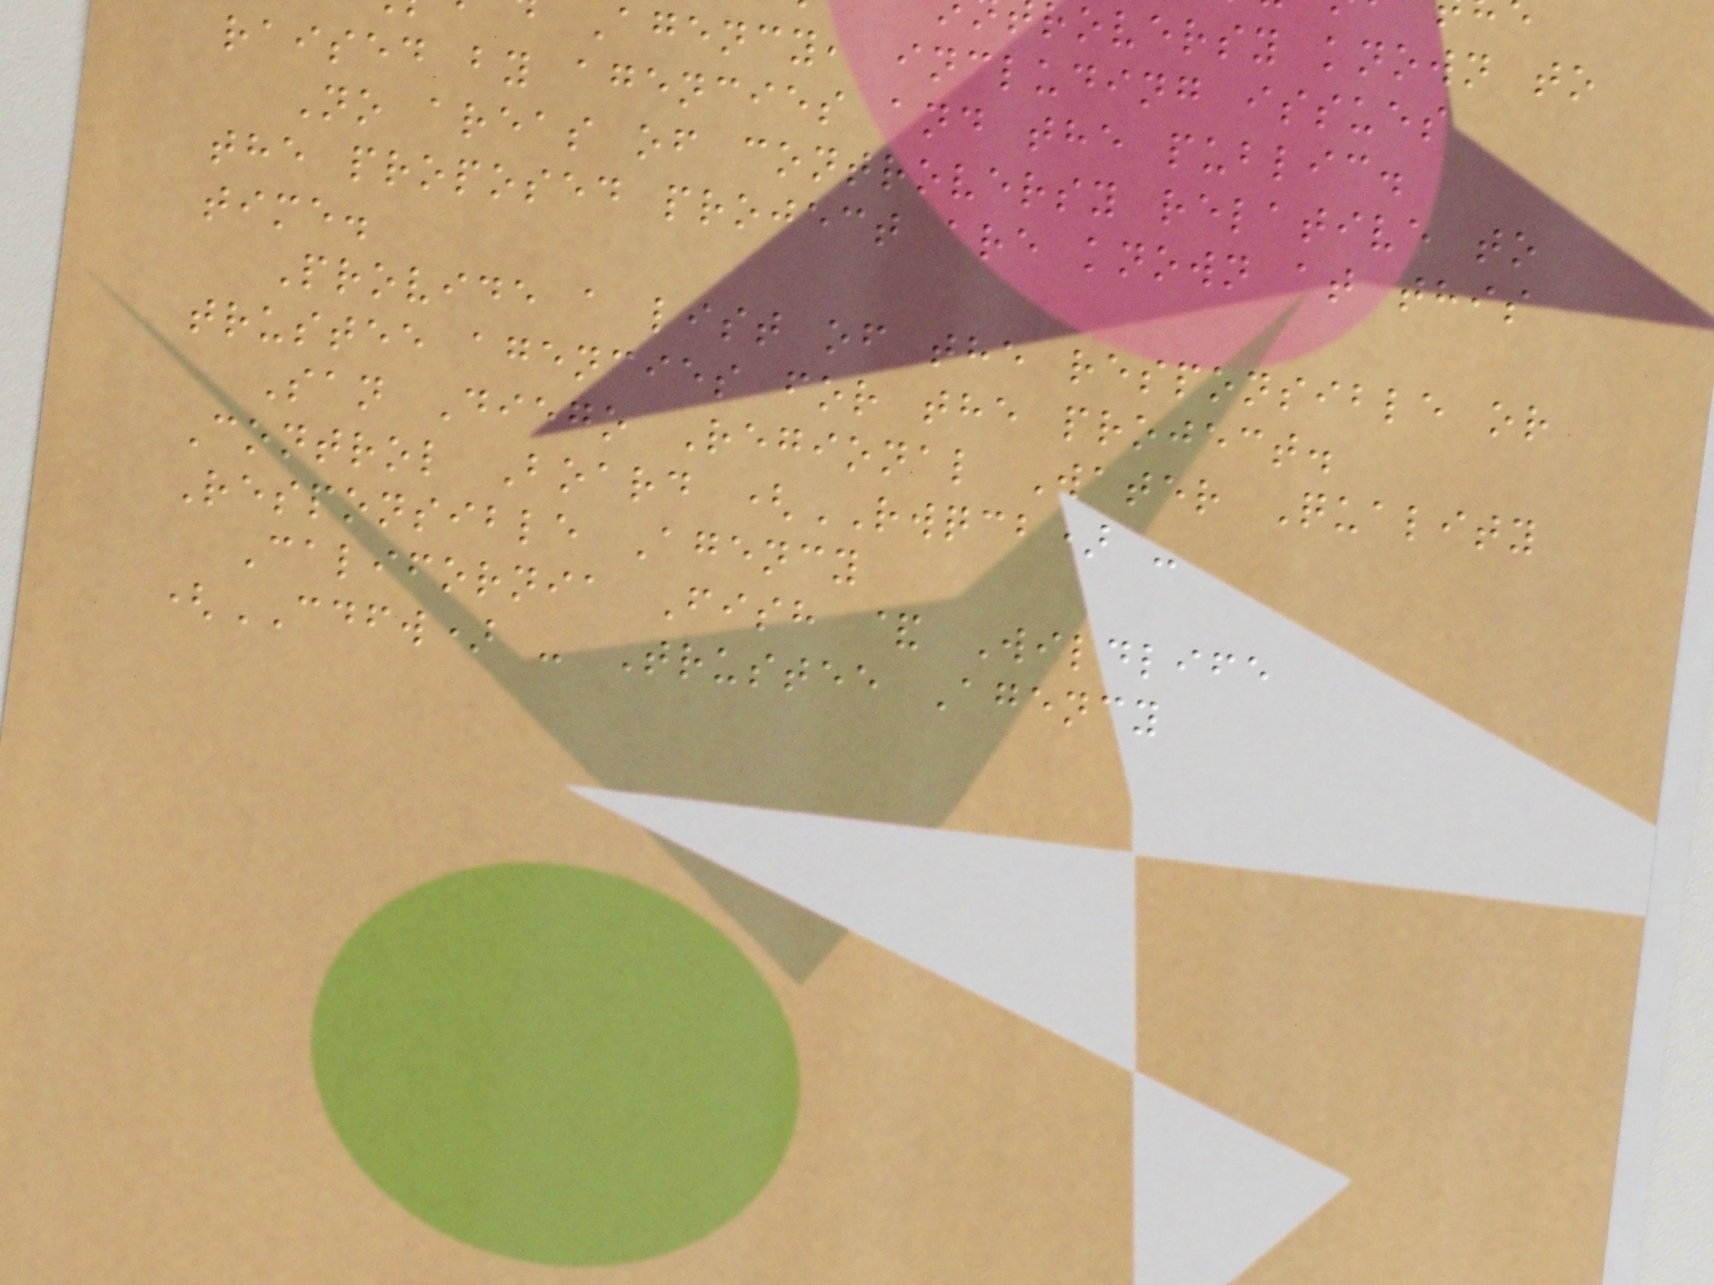roversy known to
Agency, including issues
raised by agencies and the public.
No areas of controversy relative to
the proposed project are known at this
time.
Provide a list of the responsible or
trustee agencies for the project.
San Diego Regional Water Quality
Control Board (RWQCB) -
Responsible Agency
California Fish & Wildlife
(CDFW) - Trustee Agency
